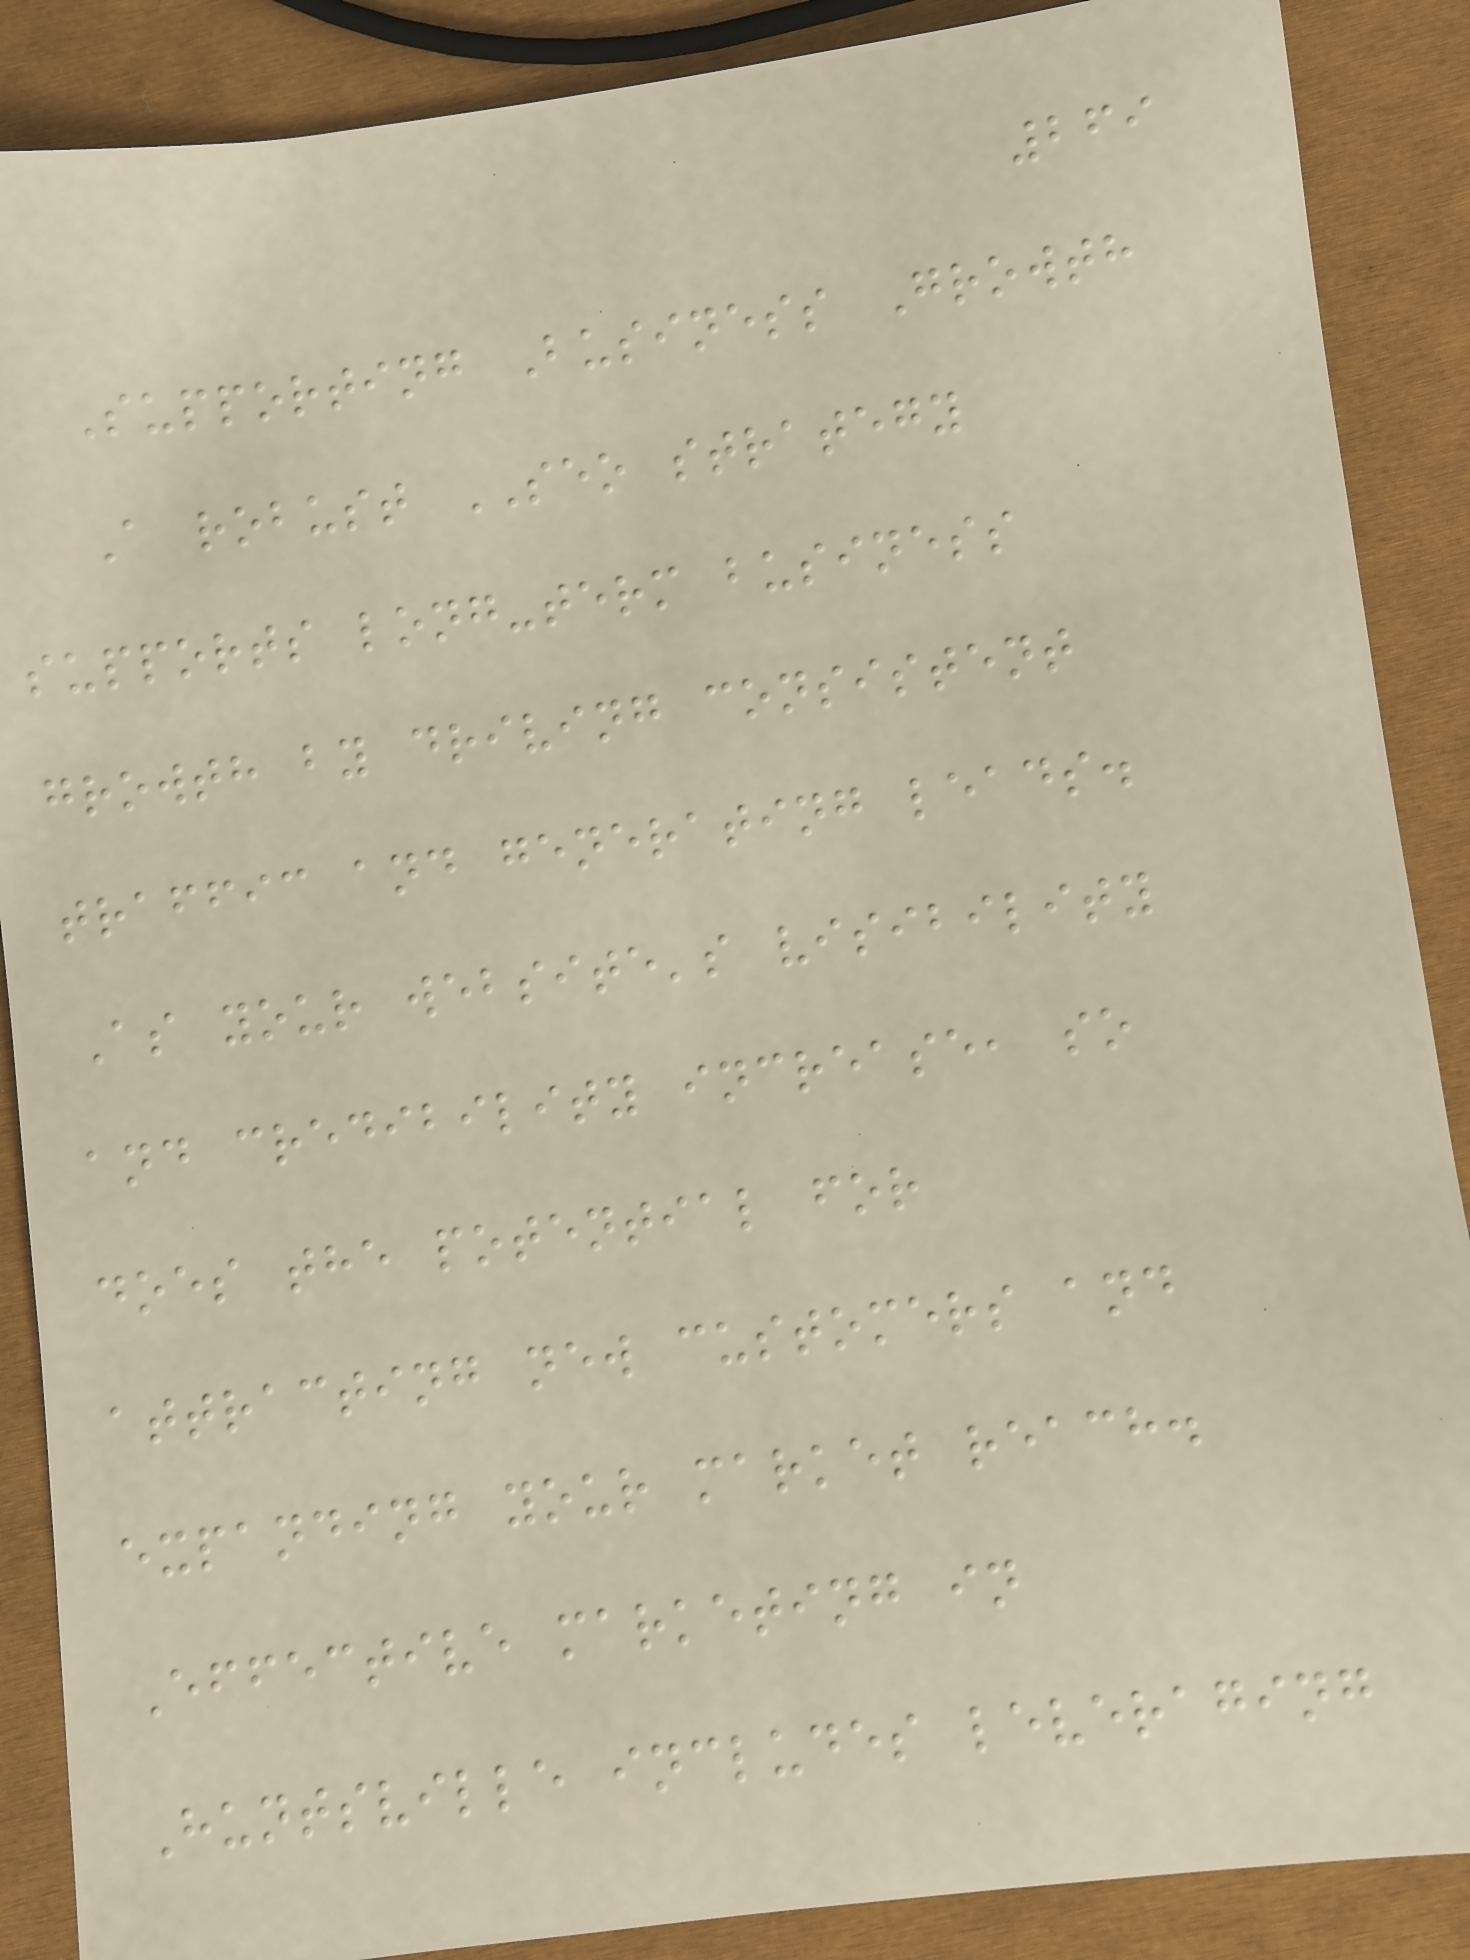269
Supporting Business Growth
A robust SEO strategy
supports long-term business
growth by driving consistent
traffic and generating leads.
As your website's visibility
and credibility increase, so
does the potential for
attracting new customers and
expanding your market reach.
Effective marketing in
Huntsville includes leveraging
